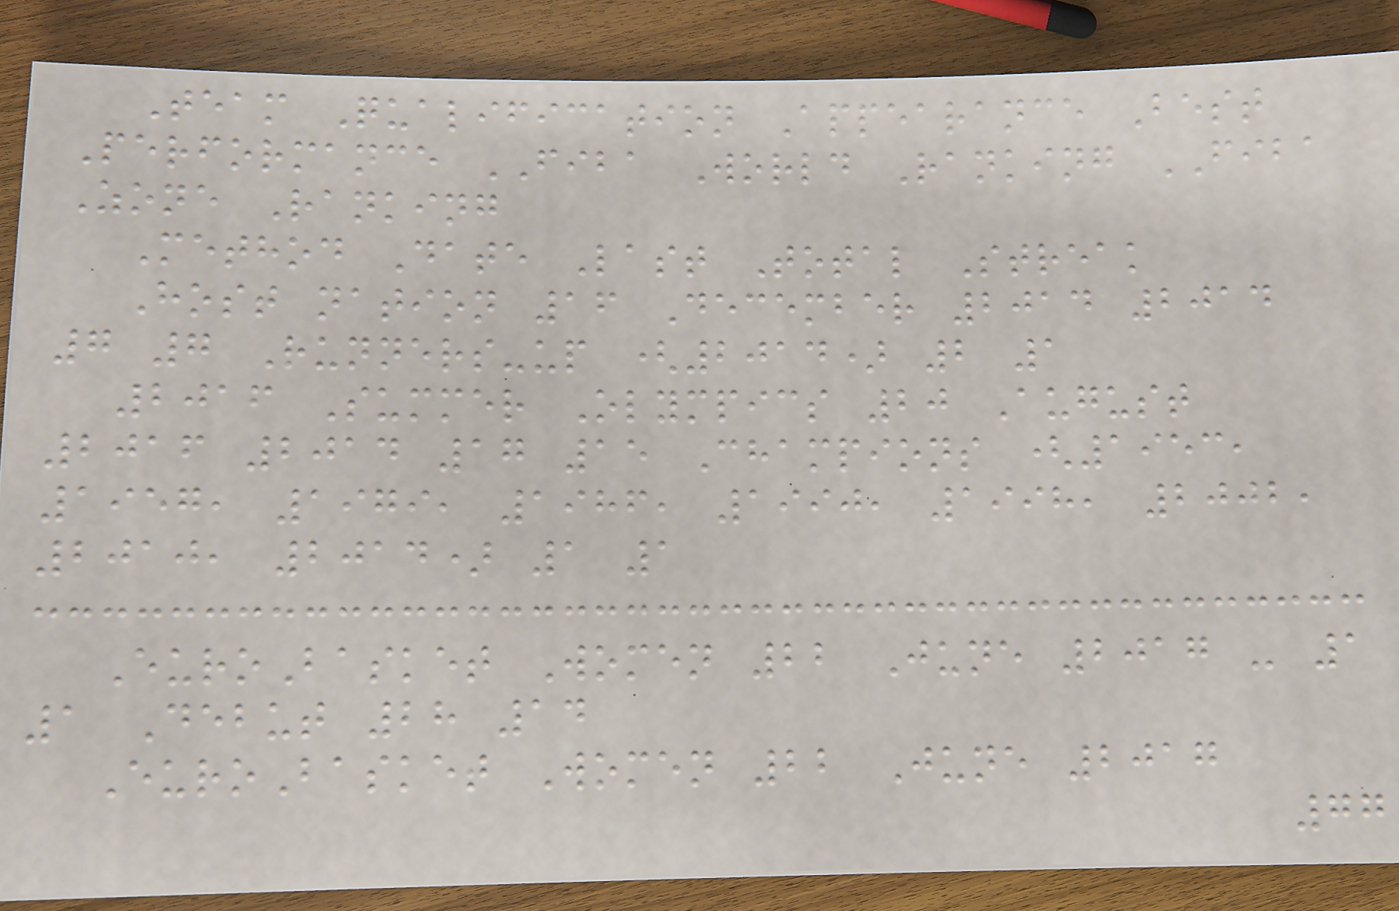Team Qualification Appearance Best
Performance FIBA World Ranking FIBA
Zone Ranking
Method Date Last Total Streak
Host nation 16 December 2014 2014
7 7 Runners-up (2014) 2 1
2016 Summer Olympics 20 August
2016 2014 17 15 Champions (1953,
1957, 1979, 1986, 1990, 1998, 2002,
2010, 2014) 1 1
EuroBasket Women 22 June 2017 - 1
1 Debut 28 14
EuroBasket Women 22 June 2017
77
